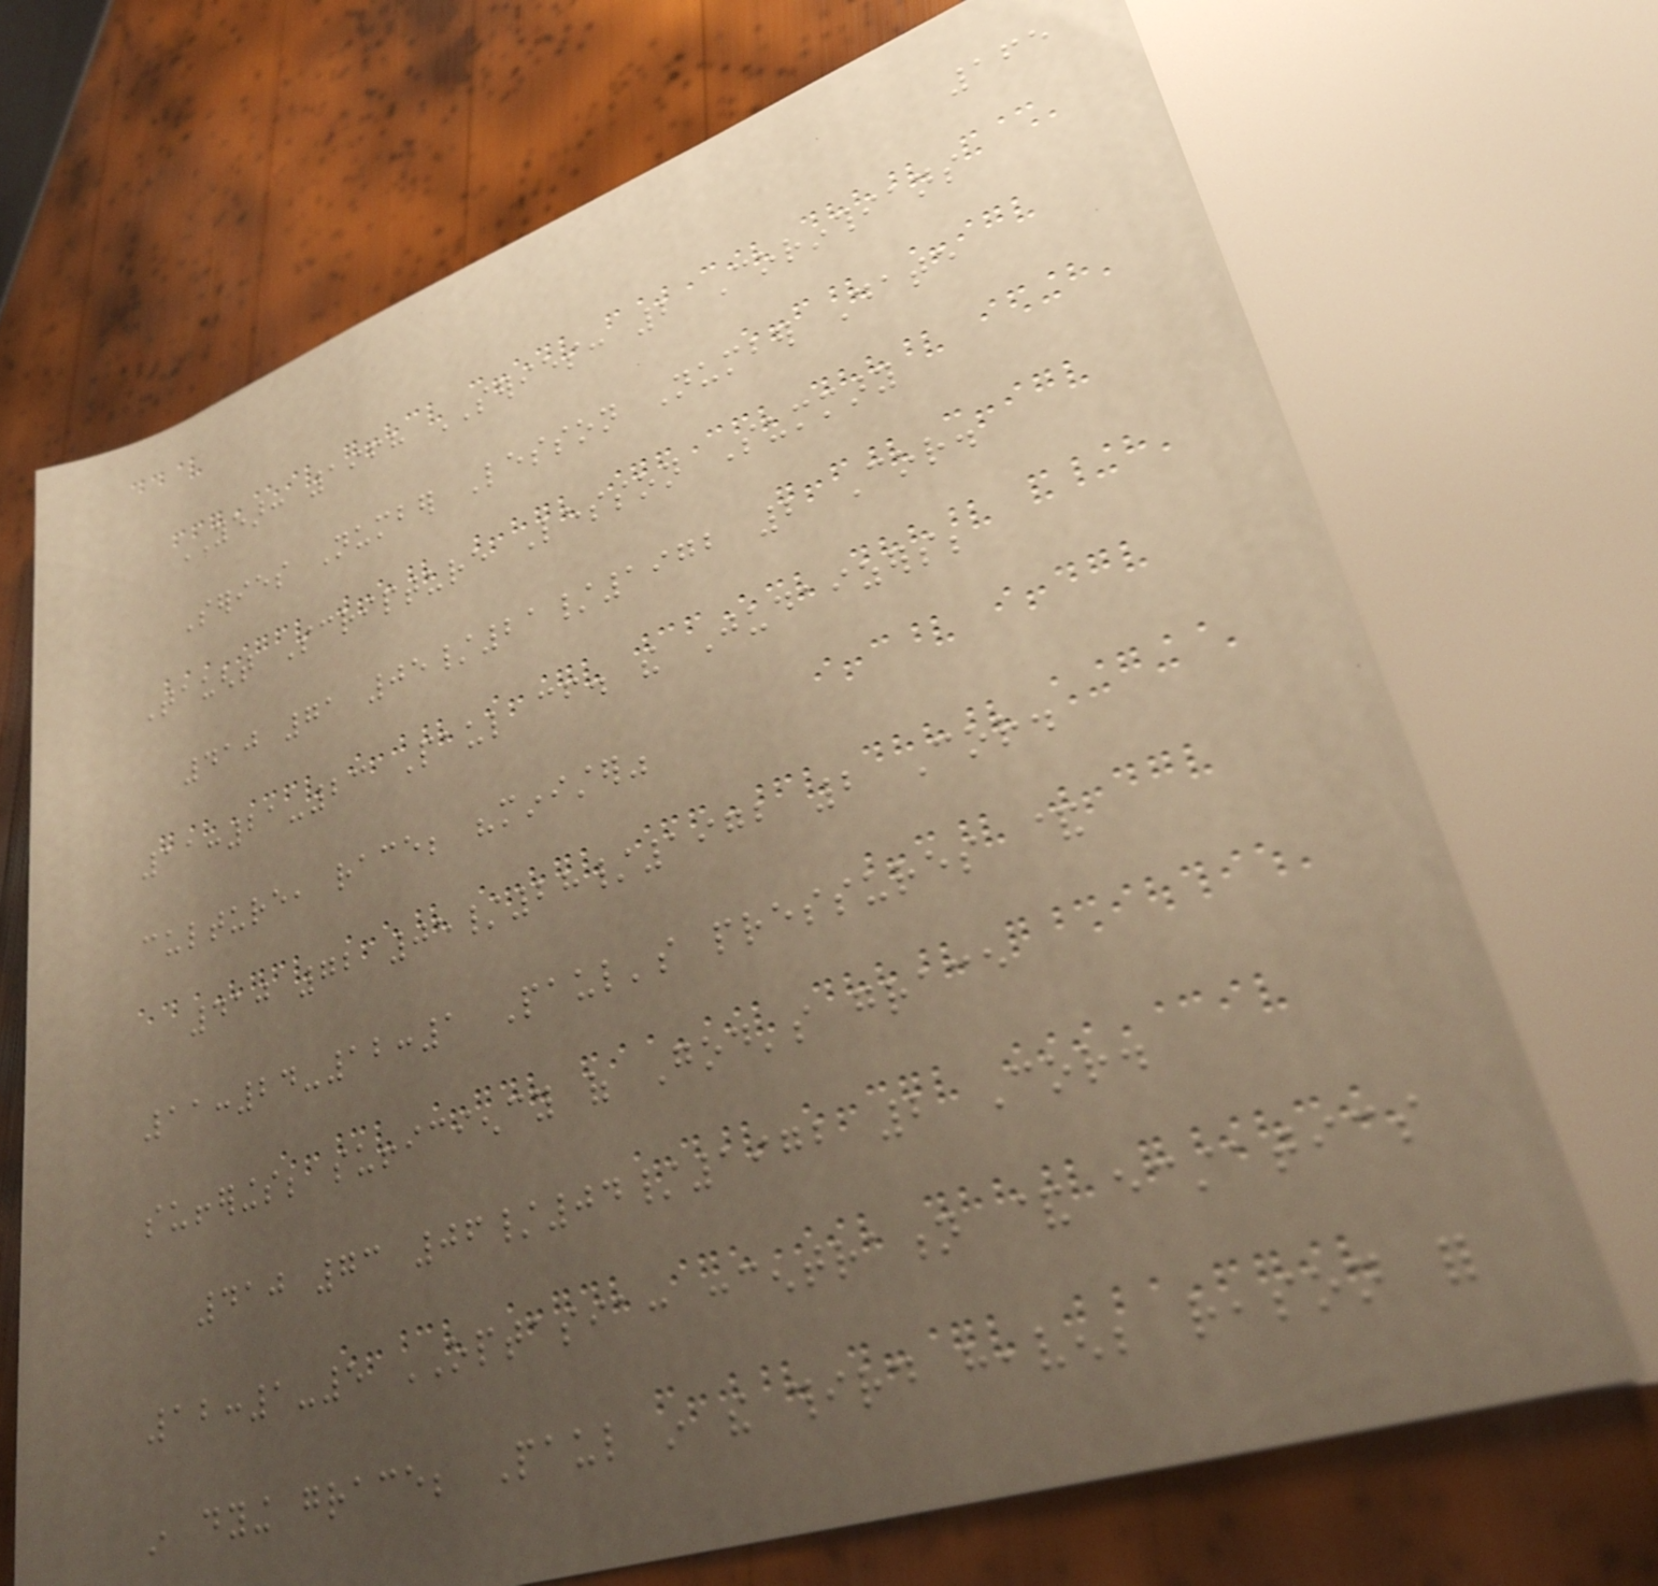165
YEAR: 1968 SERIES: 2 Corinthians
Series Number Lesson Number Date
Taught Scripture Lesson Summary
410 71 05/21/1972 2 Cor.
11:21-23 Paul cf. the Judaizers;
culture, race; "minister"
410 72 05/28/1972 2 Cor.
11:24-12:1 Paul's pressures &
sufferings; sufficiency of God's grace
410 73 06/04/1972 2 Cor.
12:1-5 OPTASIA: concentration & ecstatics
in dying grace; Paul in the third heaven; reason for
